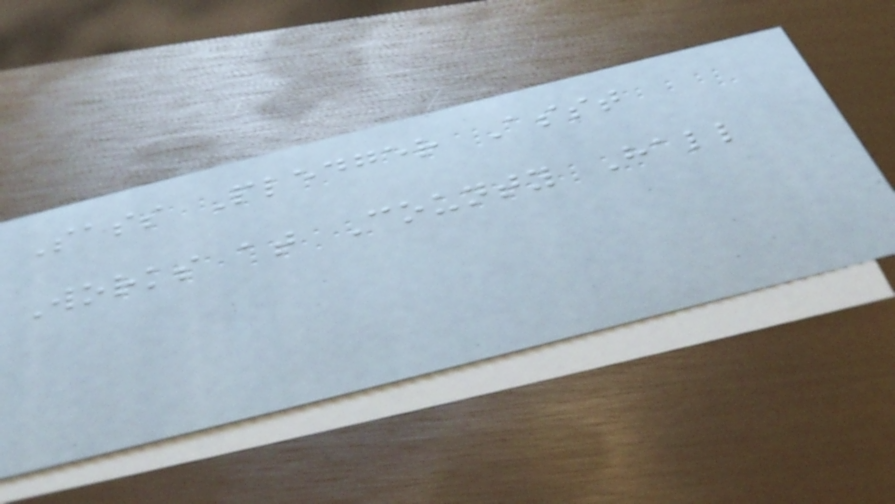Sass Pledger Asst
Works at County Hall
